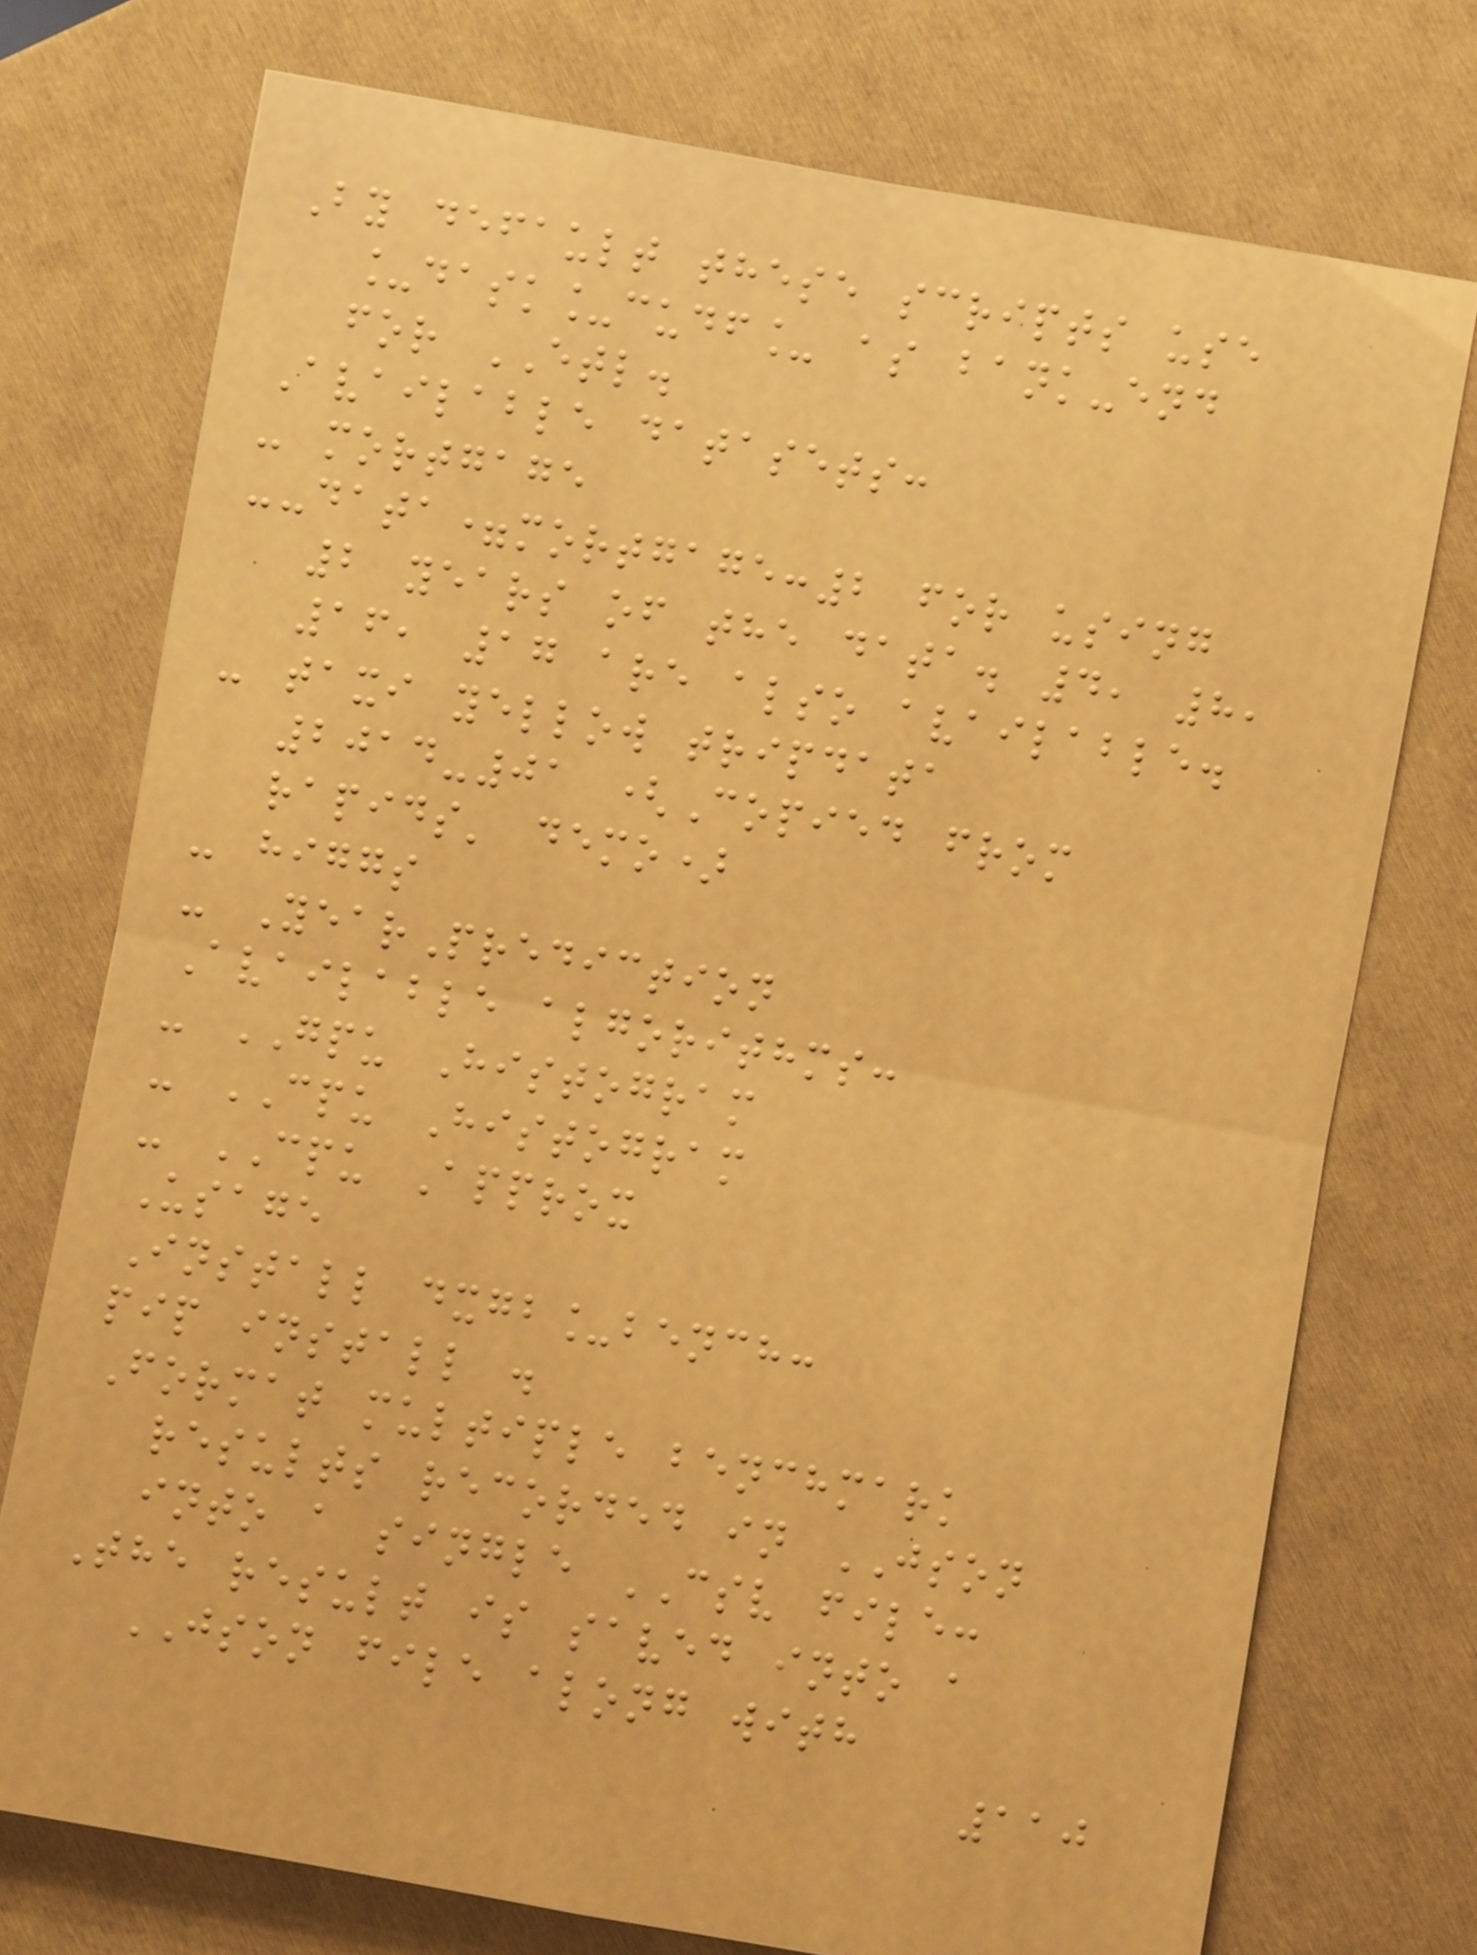By default these scripts use
_dask_cudf_ as bank-end
for ETL.
Available datasets:
- mortgage
--data=mortgage:2 for using
2 years of the data. 4, 8,
16, 17 are also available.
- taxi yellow tripdata
2014-01 (Copied from
rapids' demo)
- higgs
- YearPrediction
Available algorithms:
- GPU Histogram
- CPU Histogram
- CPU Approx
Usage
Install dxgb_bench:
pip install .
Format multiple benchmark
results recorded in JSON
into a single CSV file:
The result is saved into a
JSON file along with
110
